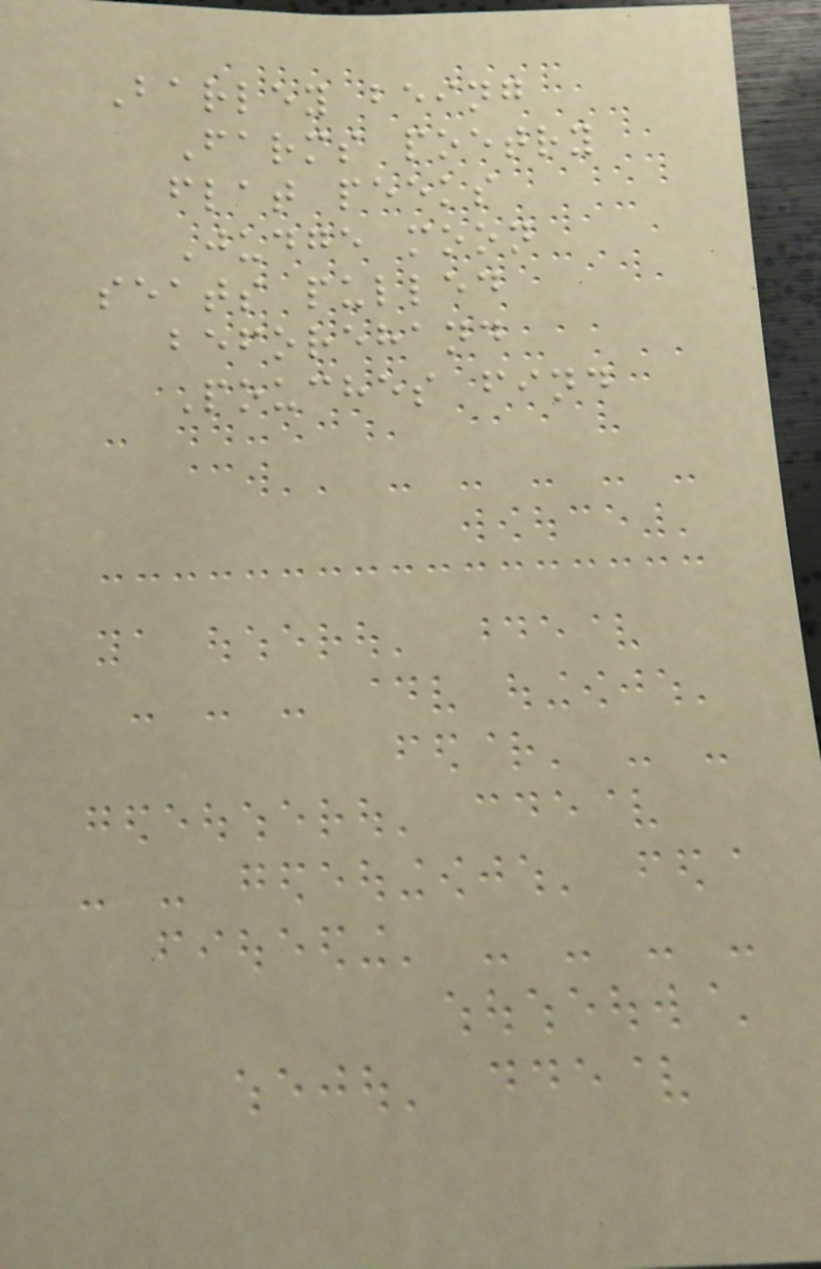Barley being
Farms poetry
flat peeks
Judge moon
seats pulled
beforehand
Pouches find
